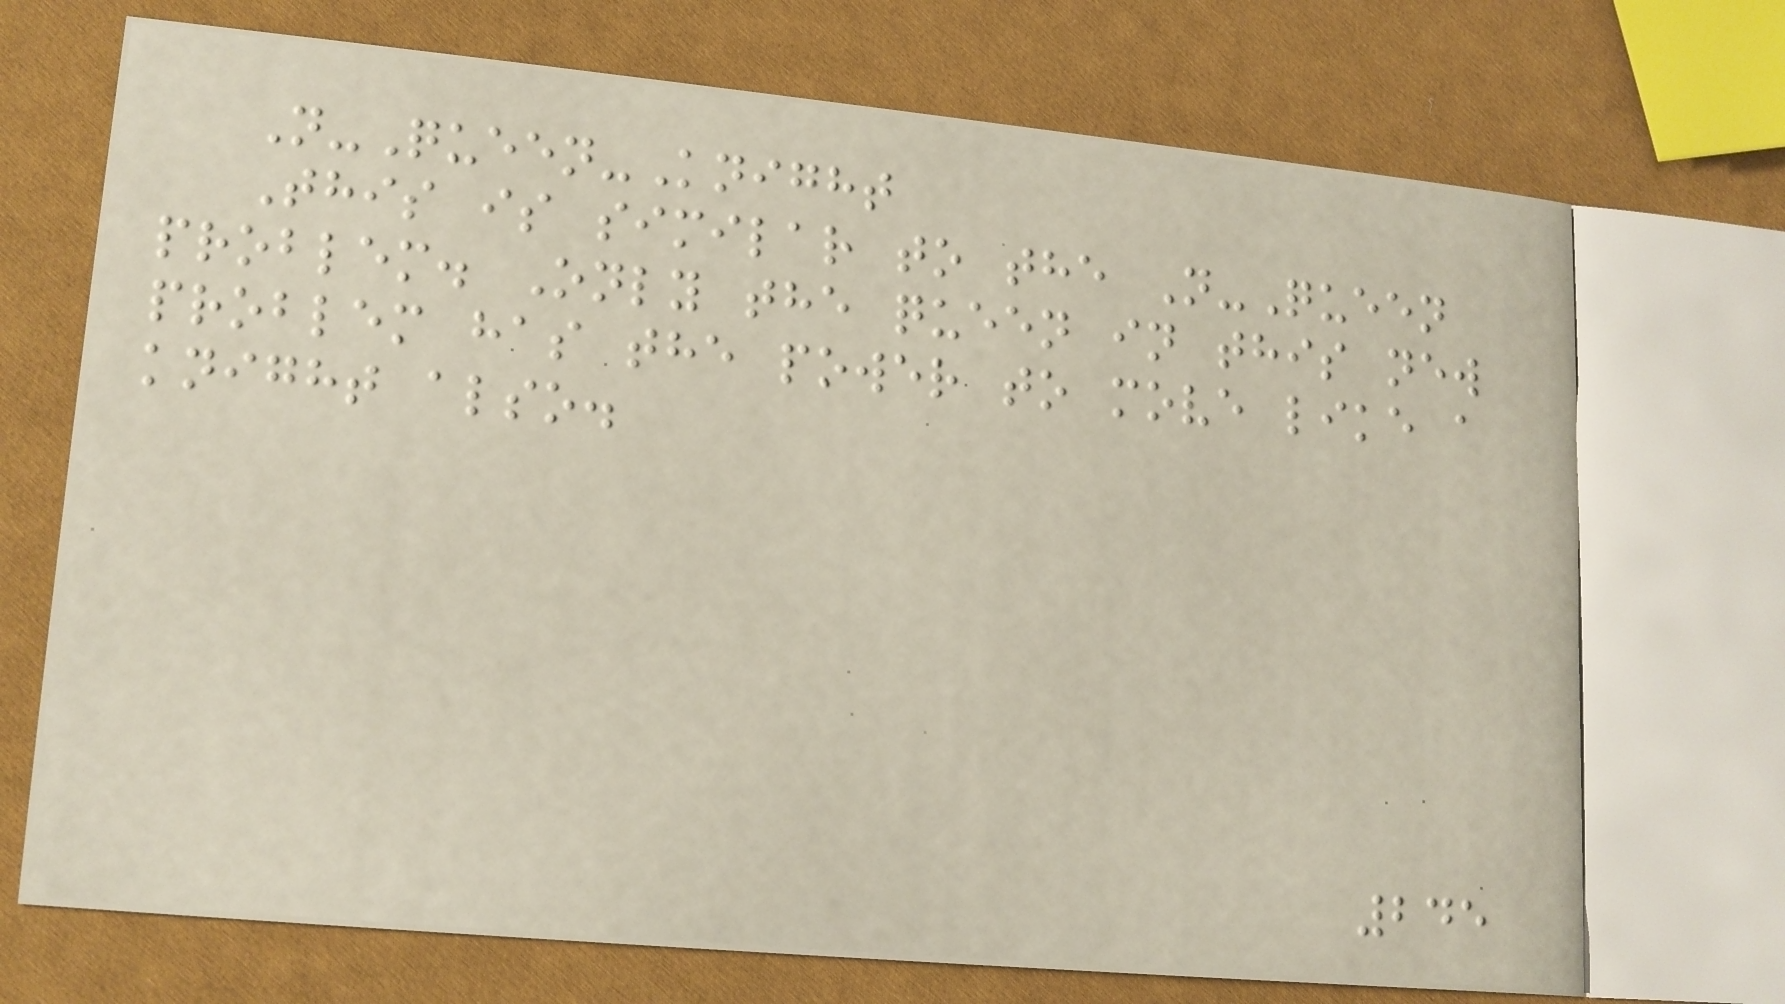N-Queen-Knight
This is similar to the N-Queen
problem. Only the queen in this new
problem has the power to move like a
knight also.
245
